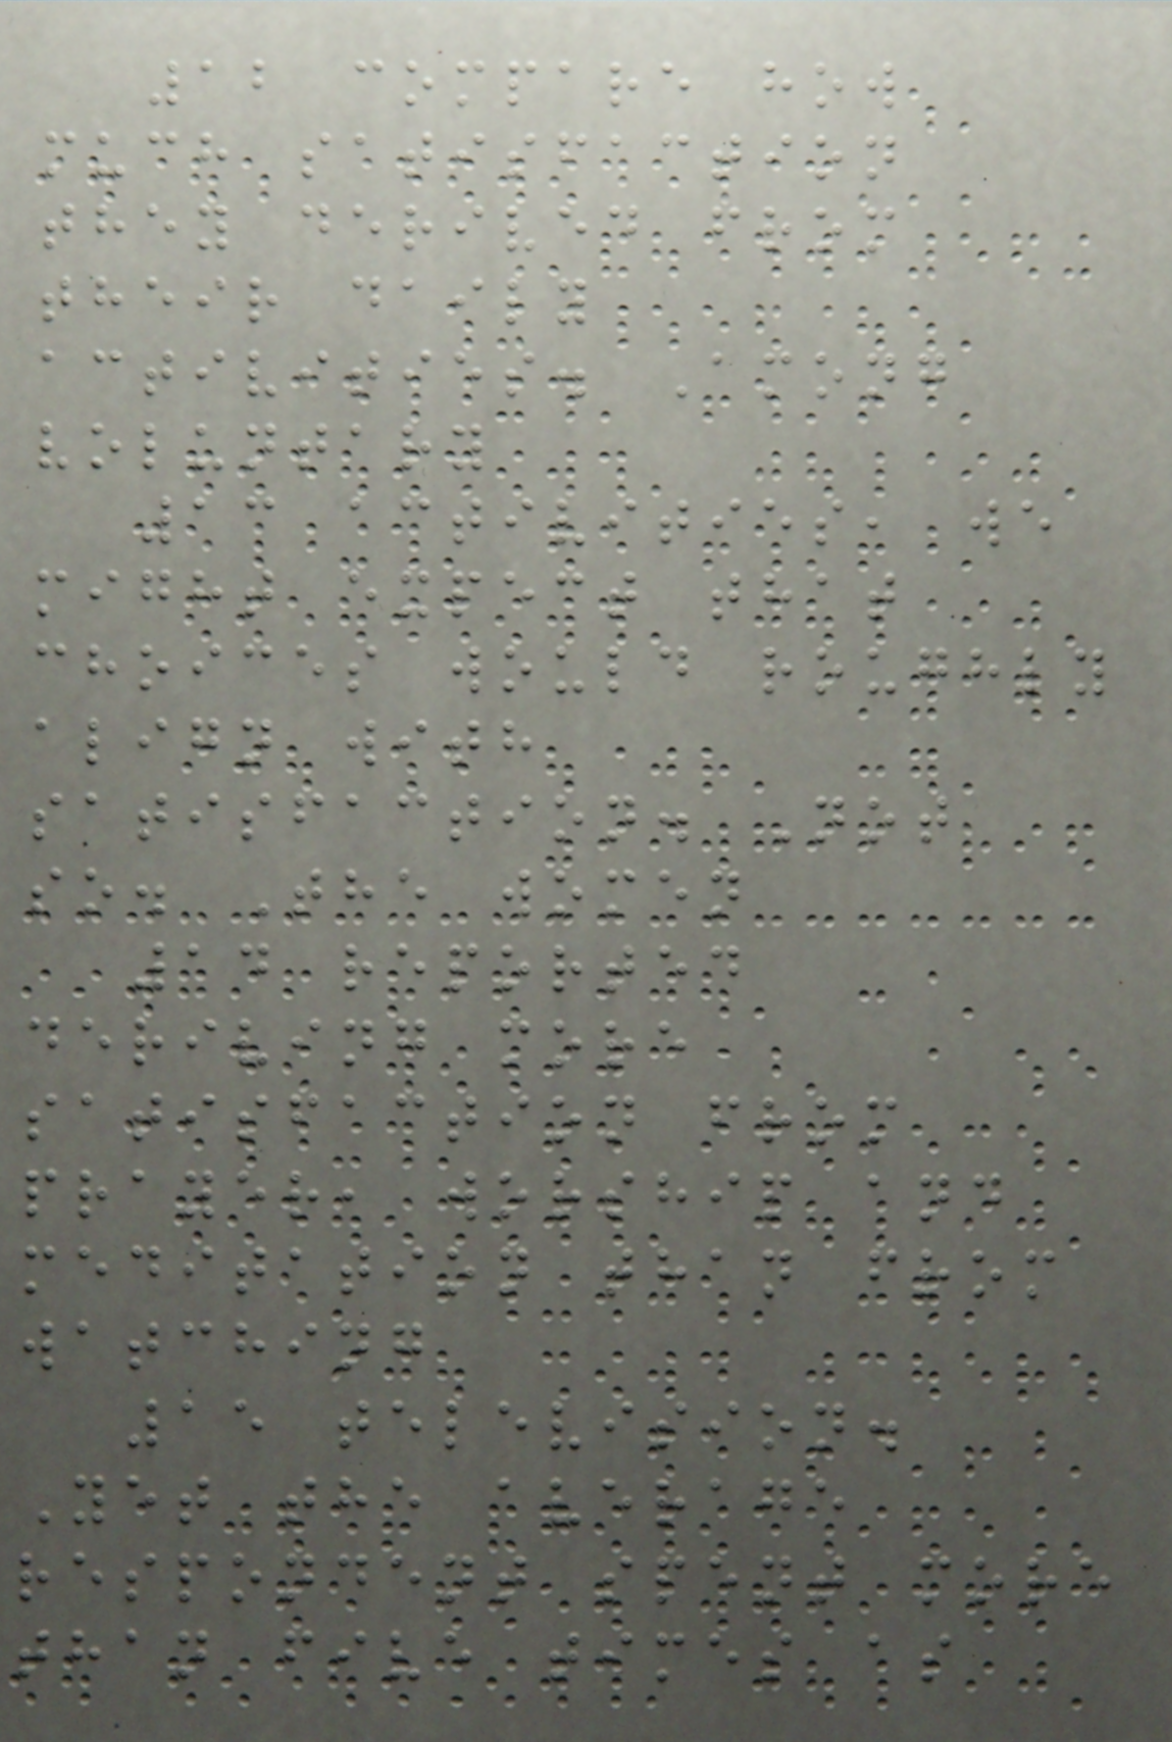12 compare how
much satisfaction
they derived from
their daily
activities. Among
voluntary
13 activities, we
might expect that
choices would roughly
align with
satisfaction. Not
so. The women
14 reported
deriving more
satisfaction from
prayer, worship and
meditation than from
watching
15 television.
Yet the average
respondent spent more
than five times as
